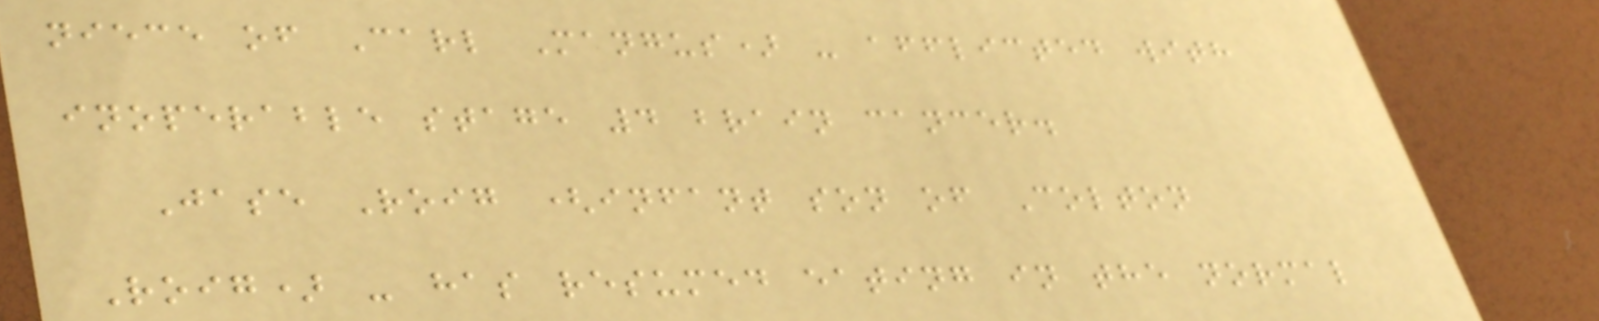niece of Carl Mangus) - afflicted with
inoperable stage 4 brain cancer.
Jase Roig (infant son of Colton
Roig) - has resumed eating in the normal
